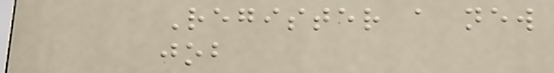Register a new
job
